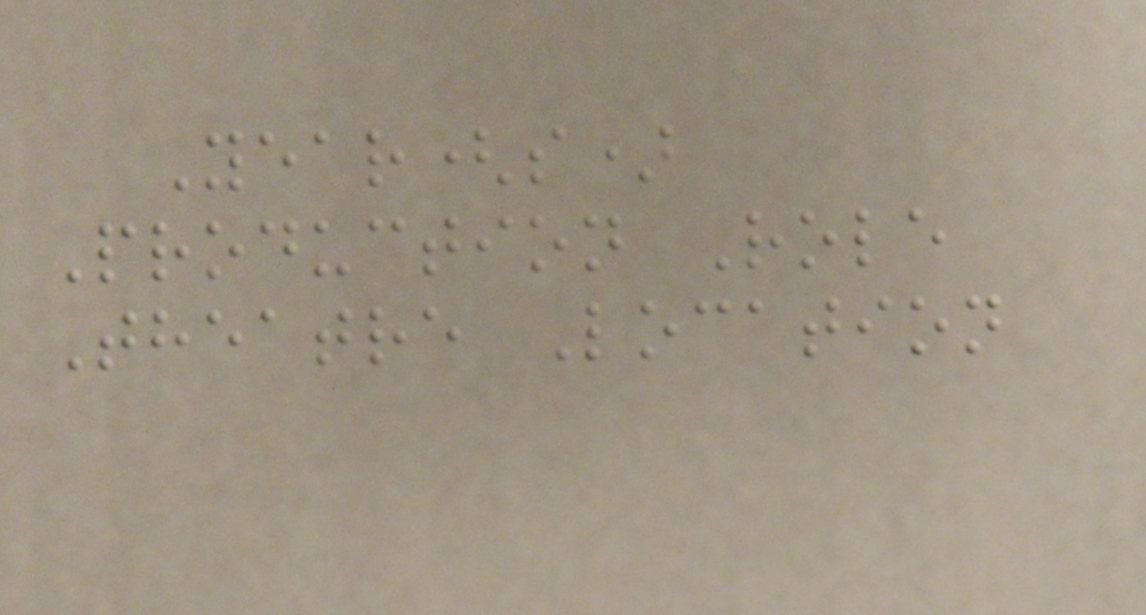Year(s)
Production Role
Theatre Location
